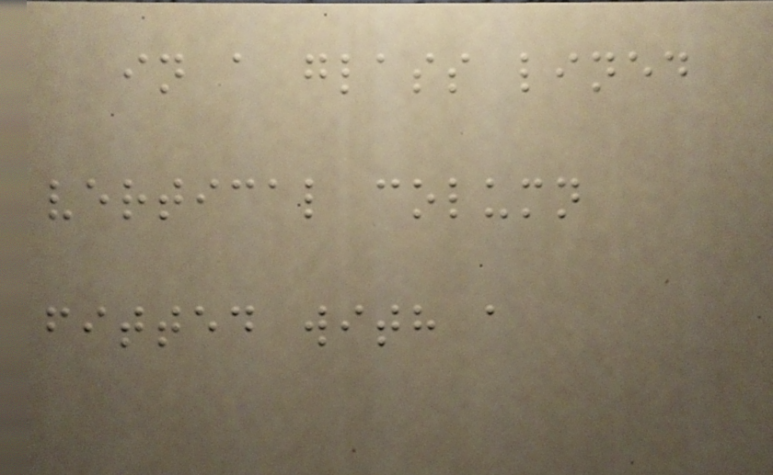in a glass lined
vertical column
fitted with a
